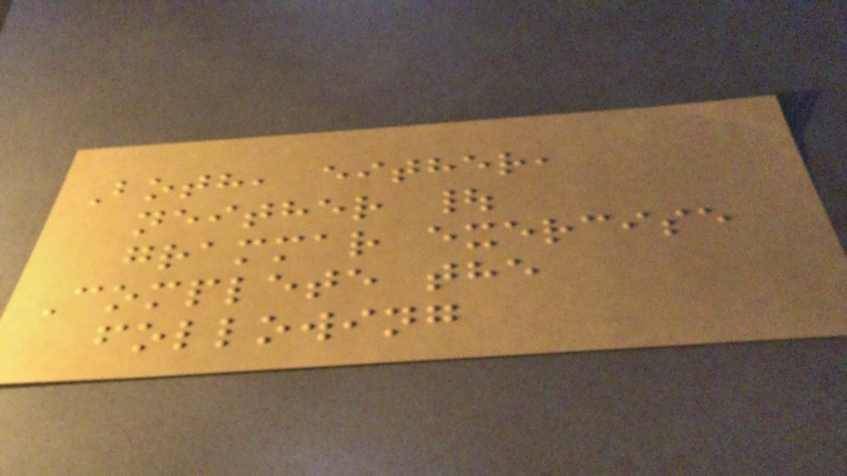Both, either,
neither |
grammar exercise
Complete the
following
